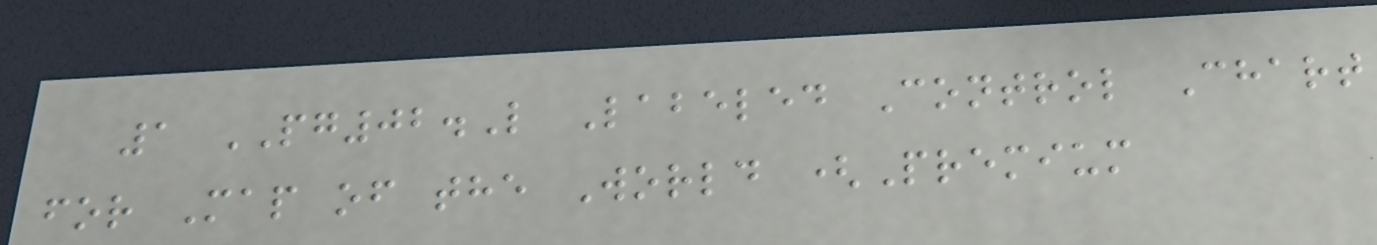1 PG02.L Labeled Control Chart
for Map of the World (Premium
